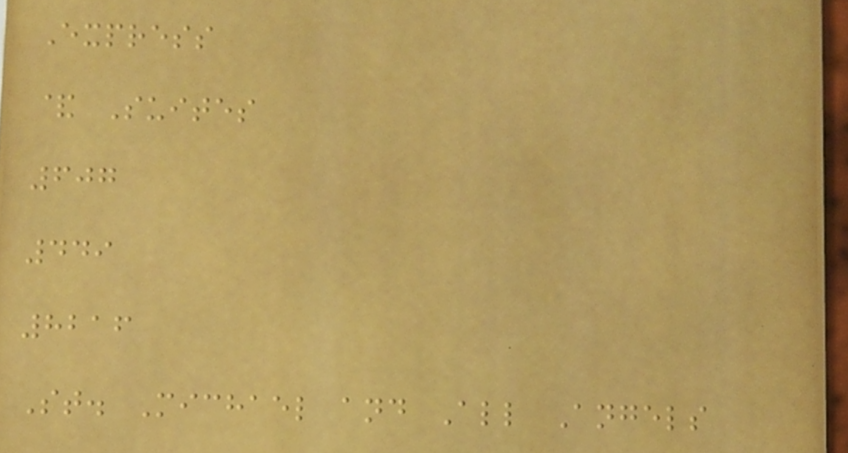Express
& Suites
607
449
8216
St. Michael and All Angels
